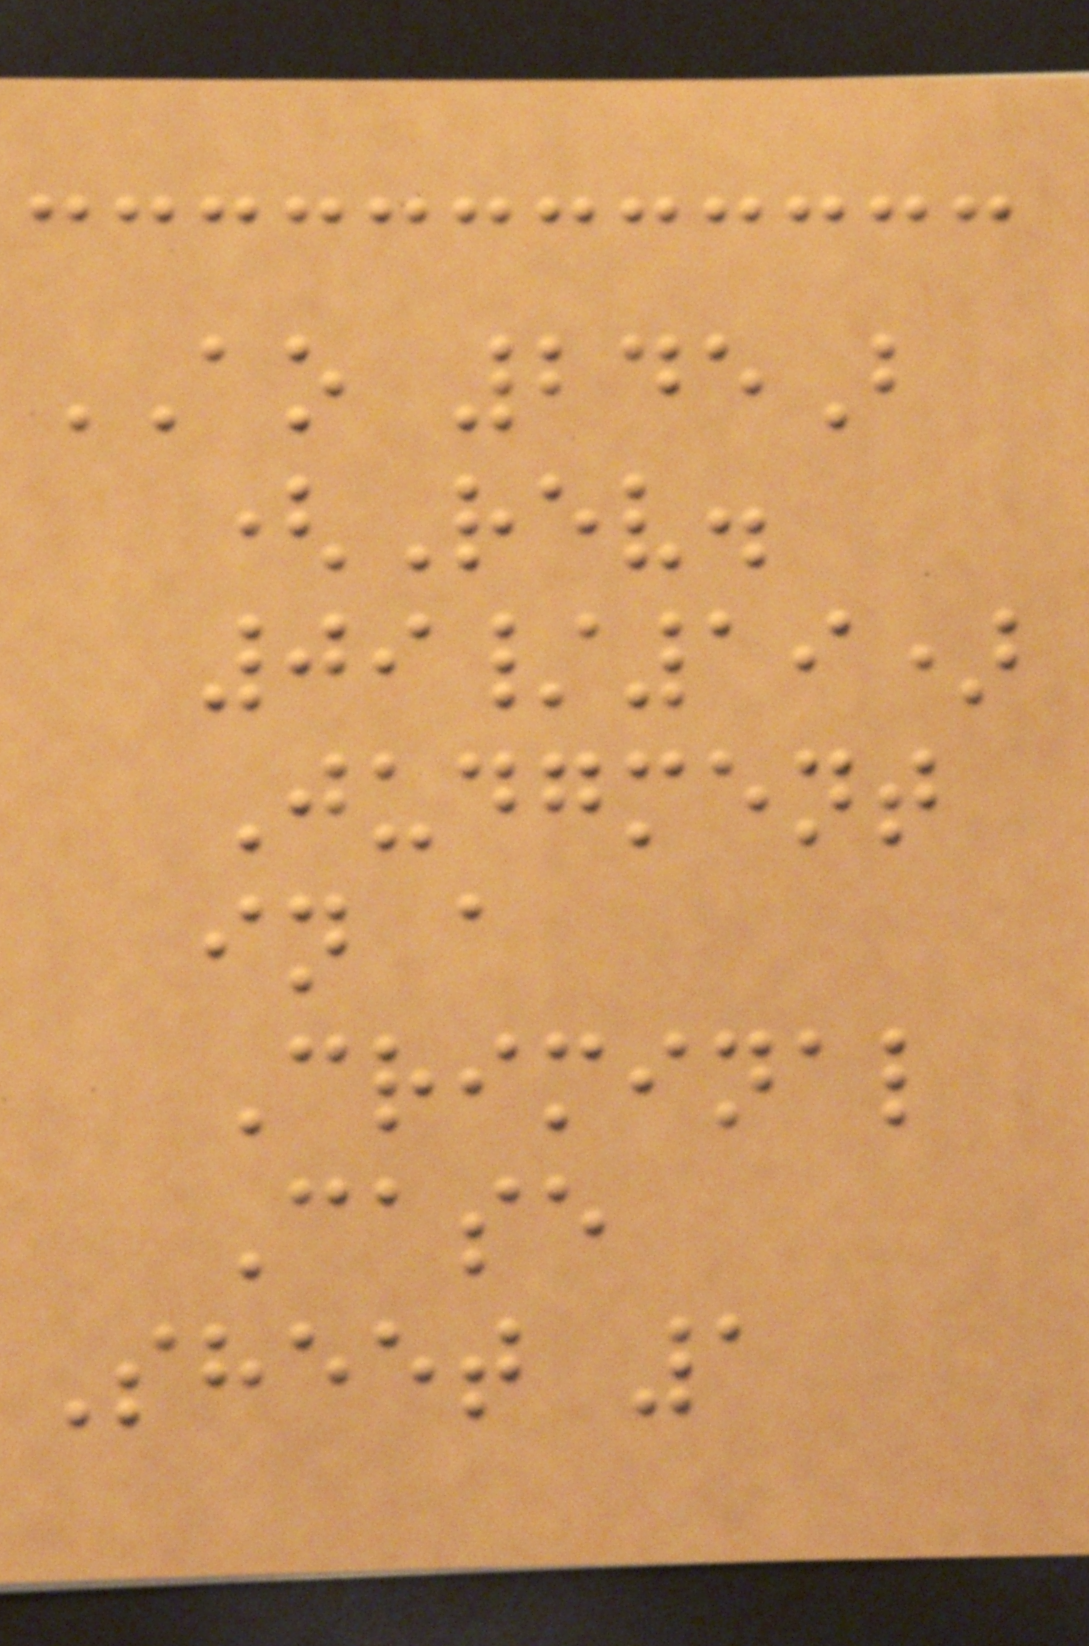AO 245B
(Rev.
09/19)
Judgment
in a
Criminal
Case
Sheet 1
